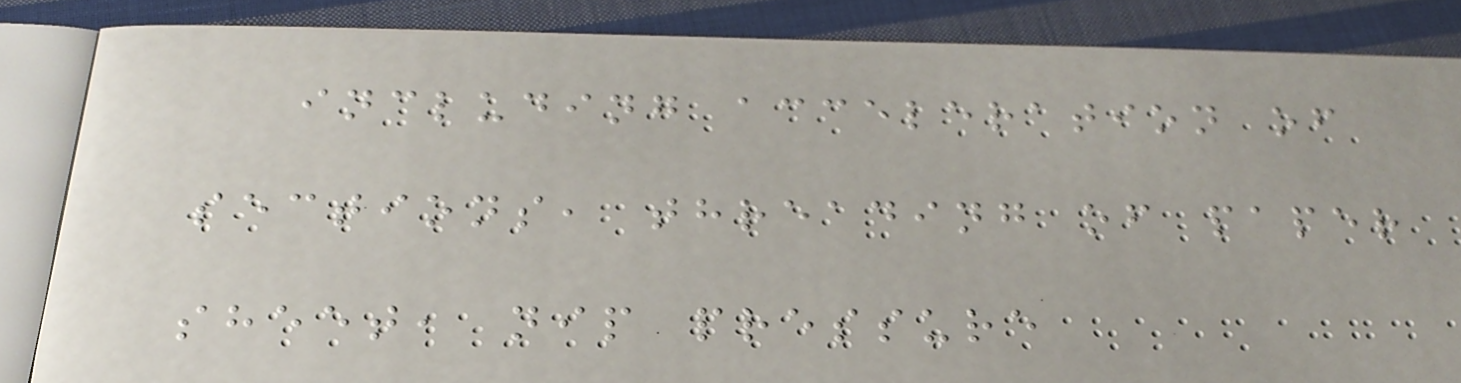including acceleration of
sections, threading of paper
sheet, nip pressure
